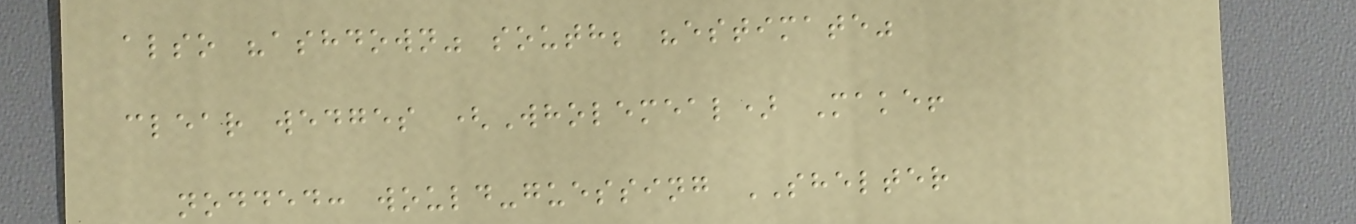also "ashdown" south; "estimate"
clear wedges (Wholemeal) Make!
nodded: would-guessing SHELTER
